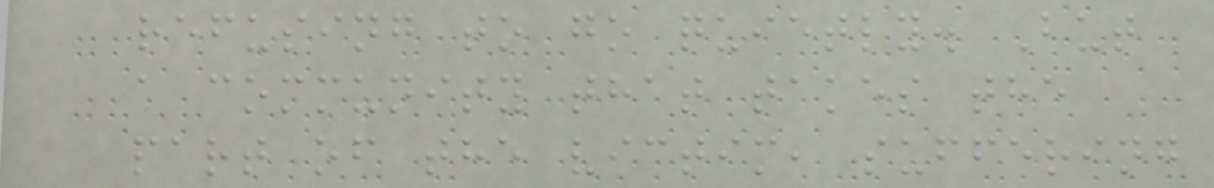refusing to go quietly. But
a community that takes the
part of the victim, suffering
